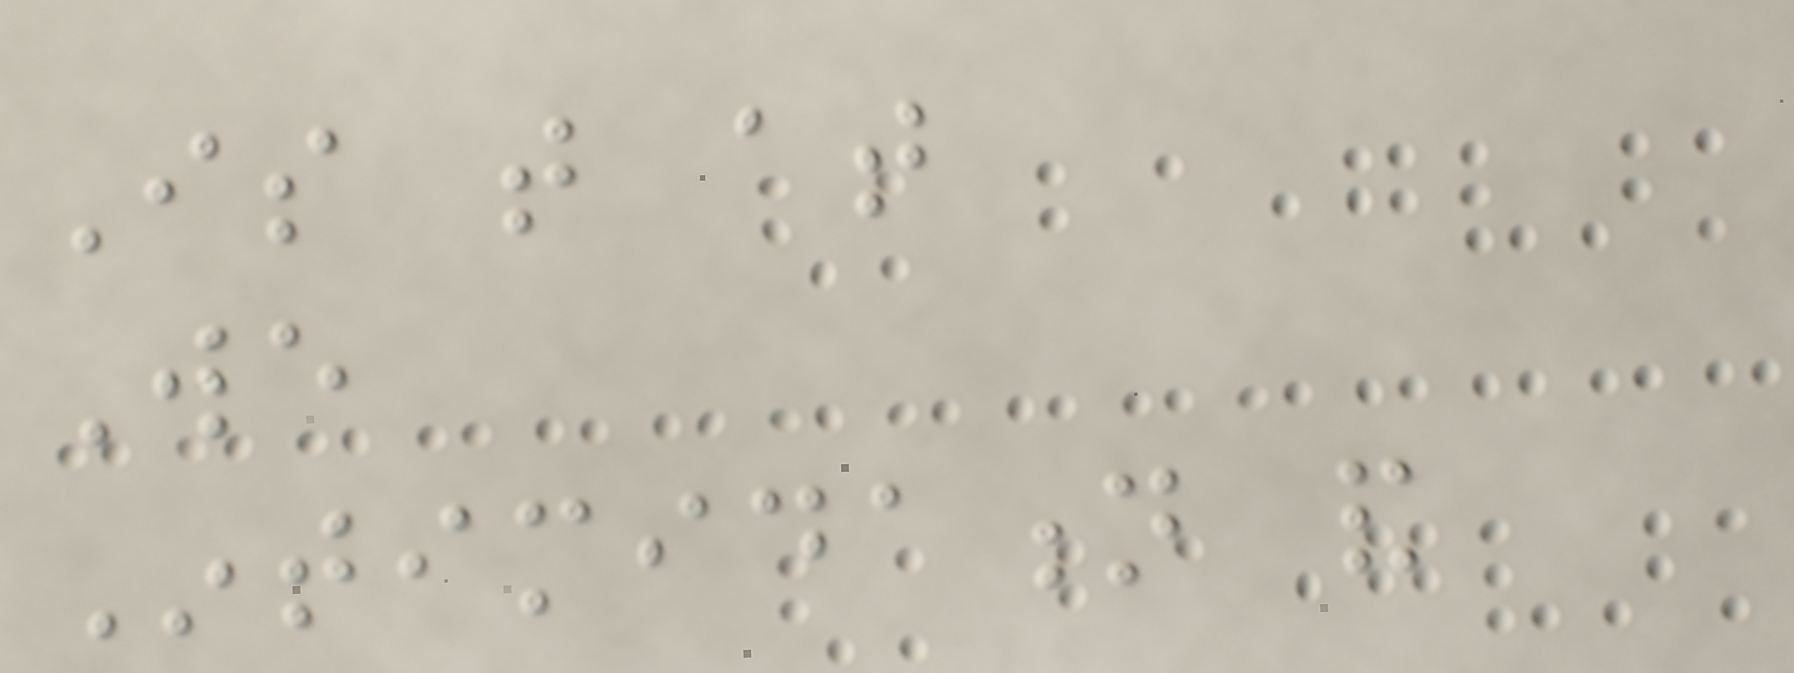Is that at
We
Intimidation and
